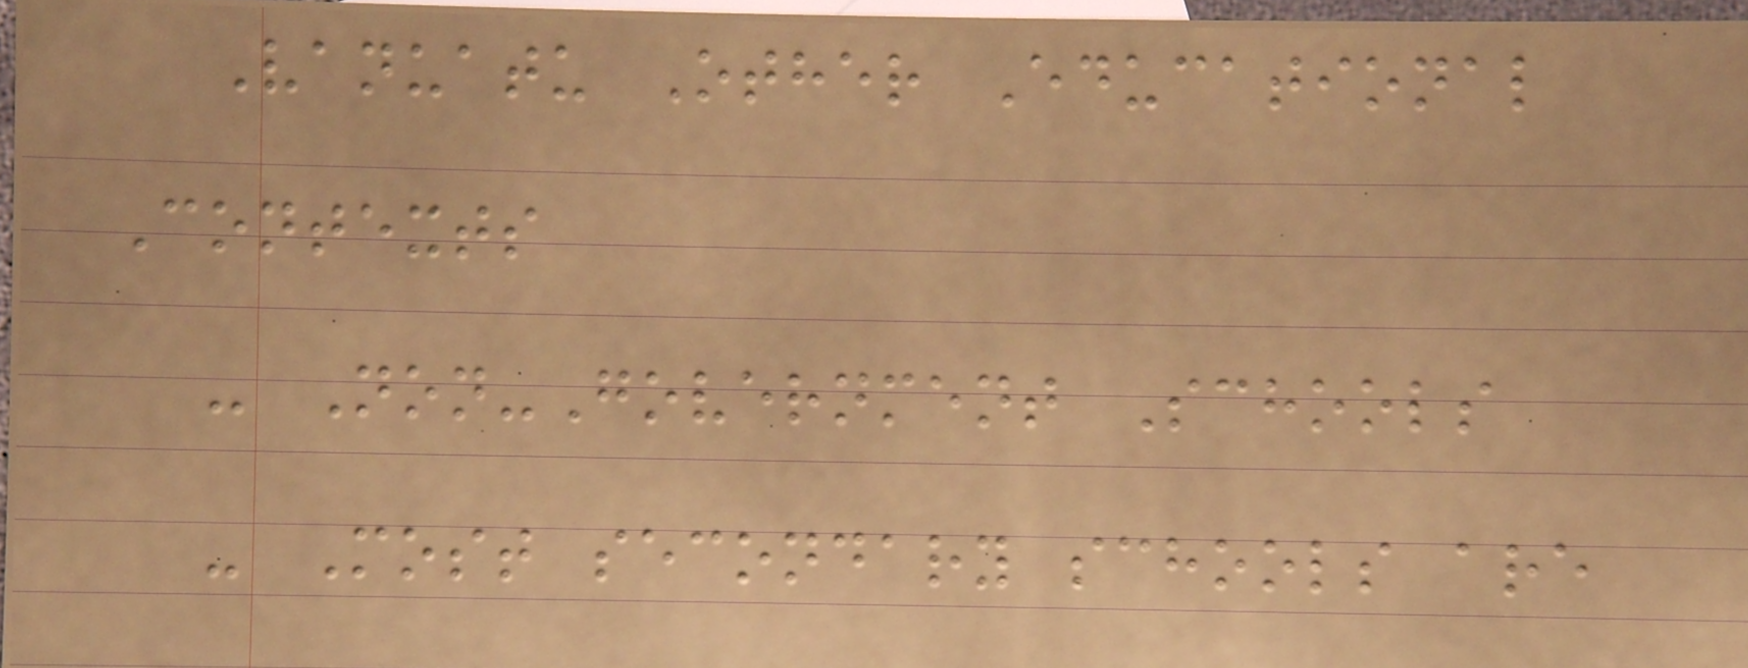Vanuatu Other Educational
Contexts
- Non-Government Schools
- Most secondary schools are
